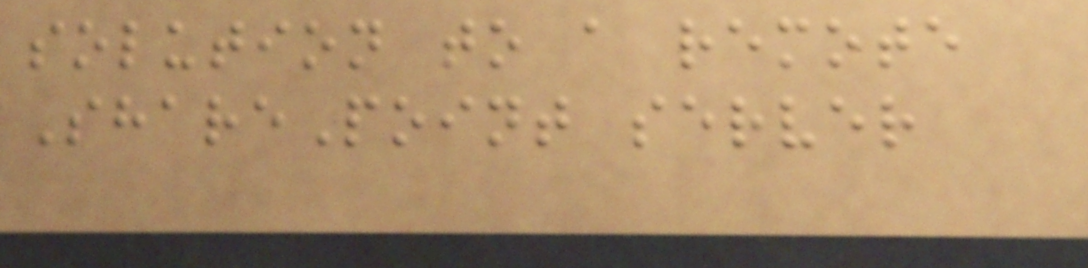solution to a remote
SharePoint server
